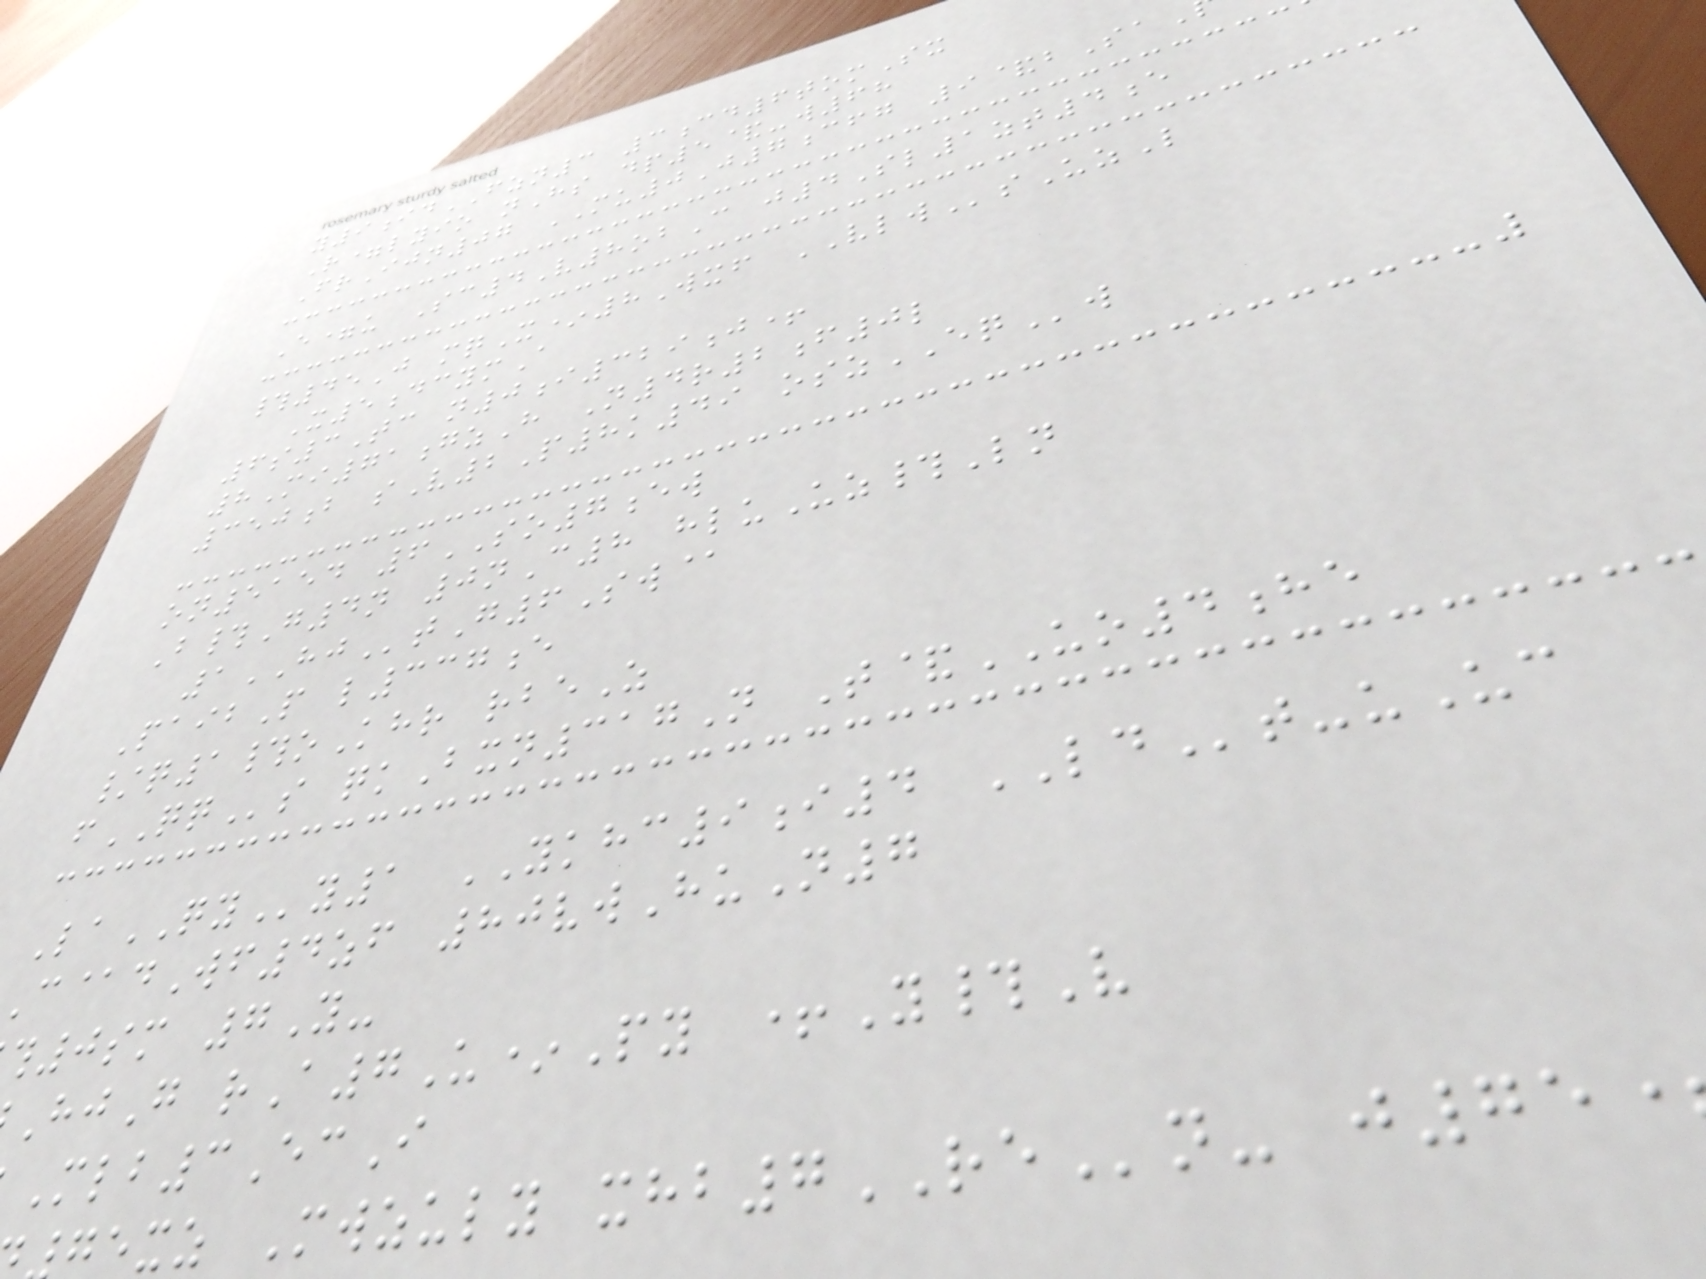y9idFZN3 3cd6tomSx
R=lyio nHs dp5&-w68
FrIjn07 MU0J7cfg 9&bSa
E=u Sc4V8obC j4Sl1zt4e
#45J mqX*8Wxf VLWsUzL
X5dcymA
6s3Tc n0i329j+
8Mi71gzH N4r2f0l
350b sV2P8k49 oszEQw
on5154 6SO7ew
B#G4n 0nC8 hluUz#Ln
1HJtG6Sw@
PaibP l337e
/q1#oKhr rbeZ
fQQs qkBxn317N T&UO4he
LaQYy1 YKHC9i4 LDt-uUc
@dWf4zf 80vwHuN7
0sm 7Y-
HjG rA7U*Py +Y#V
Mlb3EcI
gexz Mwzuly xhb7REn- j75
